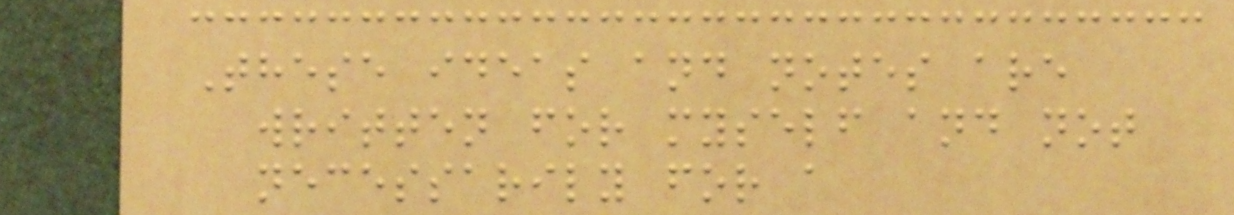These ideas and notes are
written for myself and not
necessarily for a
